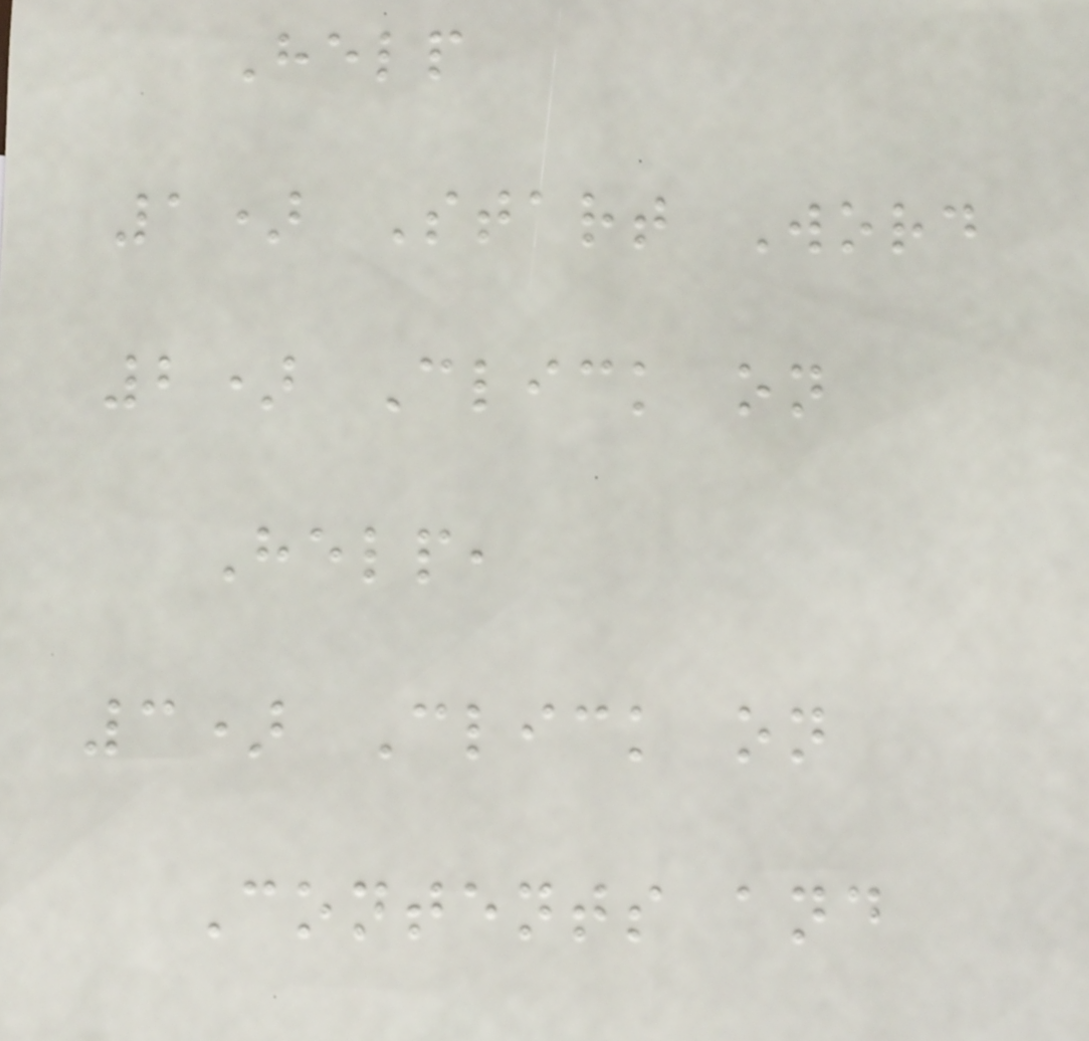Help
1) Start Word
2) Click on
Help,
3) Click on
Contents and
